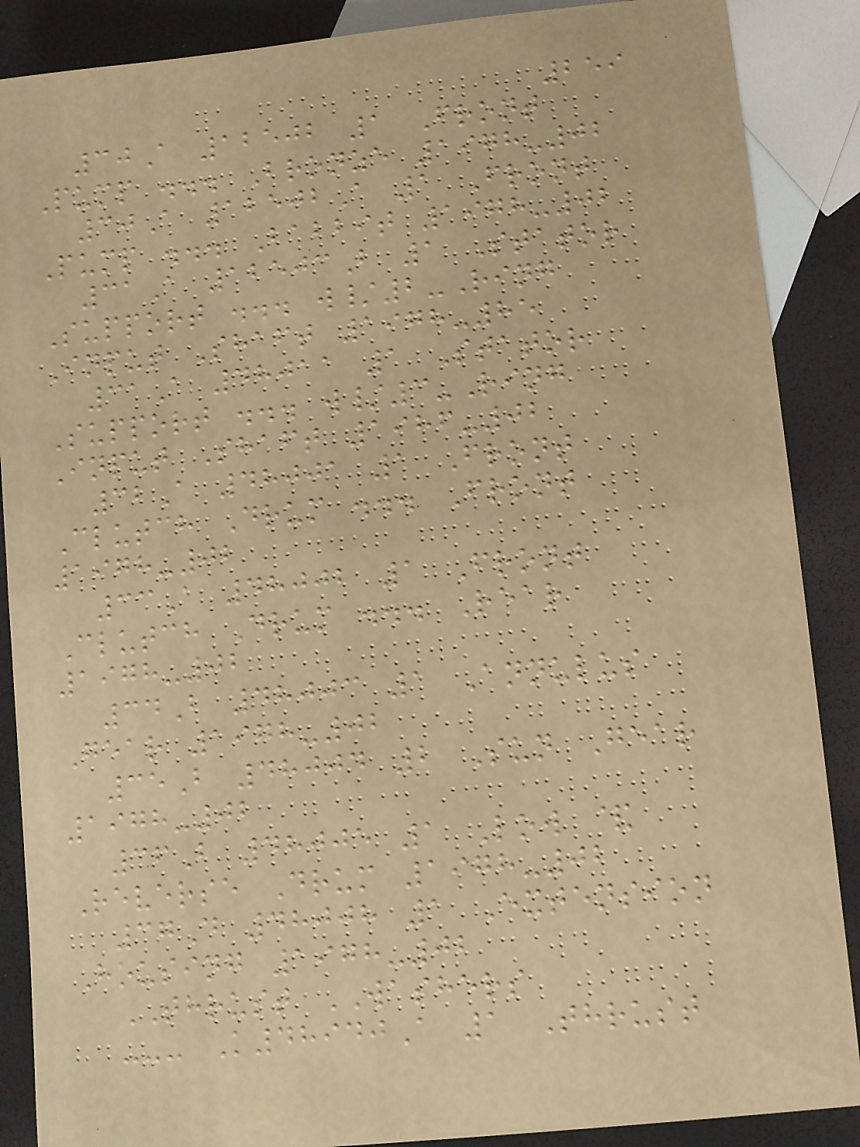259
30A 12502 1 Front
Pump ... Bronze 1978-02
30A 12502A 1 Front
Pump ... Babbit 1978-02
31A 12503B 1 Stator
Support ... w/2-Ring
Input Shaft 1978-85
31A 48011 1 Stator
Support ... w/3-Ring
Input Shaft 1986-02
32A 48001 1 Front
Clutch Drum ... Front
1978-02
33A 48002 1 Front
Clutch Drum ... Rear
1978-02
34B 48003 1 Annulus
Gear 1978-02
35B 48004 2 Sun Gear
1978-02
36B 48005 1 Low &
Reverse Drum 1978-02
37D 48008 1 Extension
Housing 1978-02
THRUST WASHERS
--- K48940A 1 Thrust
